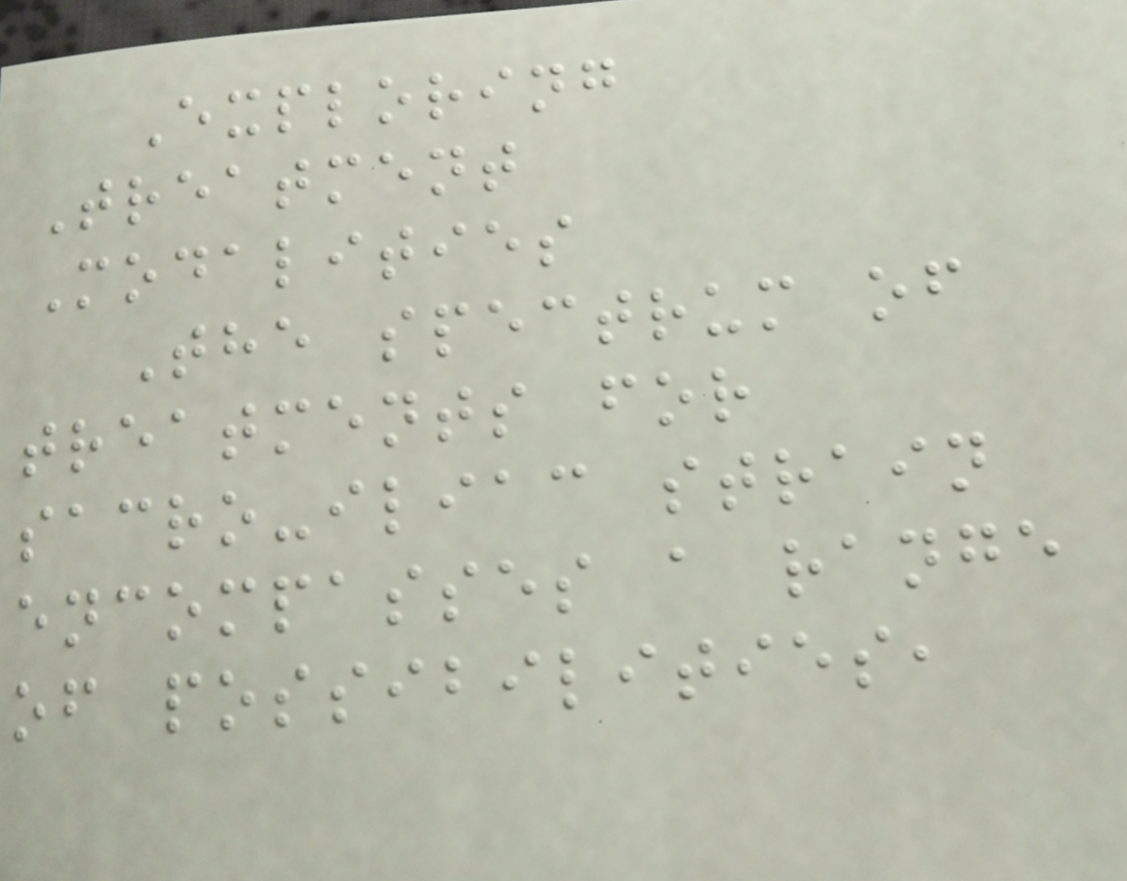Exploring
Treatment
Modalities
The spectrum of
treatments for
sacro-iliac strain
encompasses a range
of possibilities,
